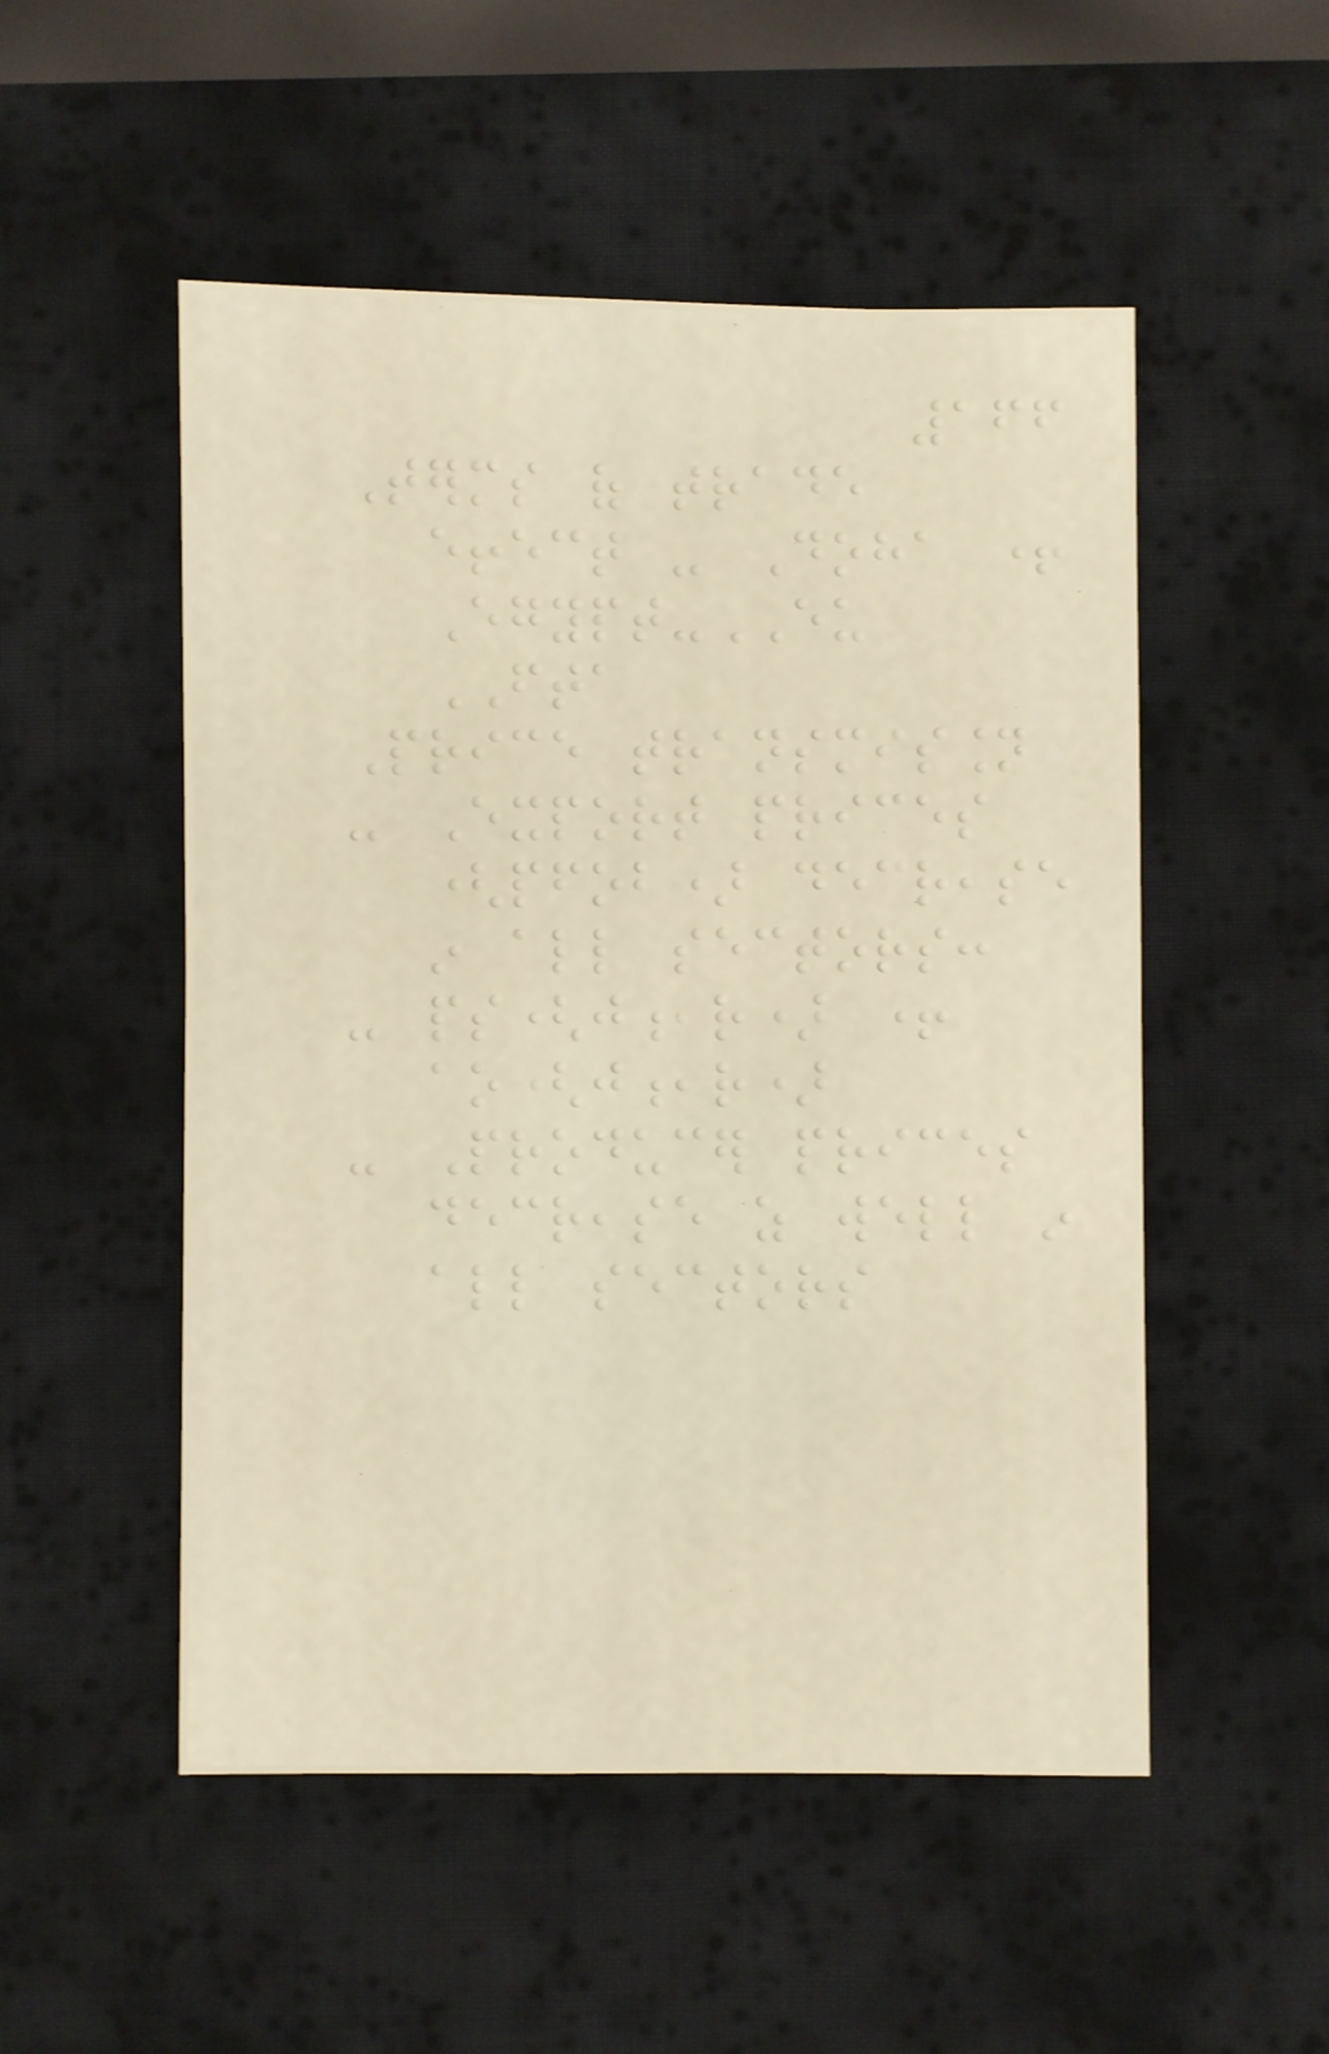166
Terms of trade
effect - Doha +
Egypt-EU
FTA
Price transmission
- Export prices
(pfob) decrease
in all sectors:
- ps(j,r) +
ao(j,r)
- Producer prices
decrease as well in
all sectors
